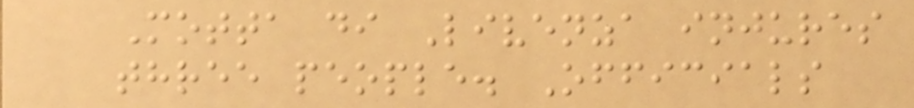Motta di Livenza injures
three people. Officials
